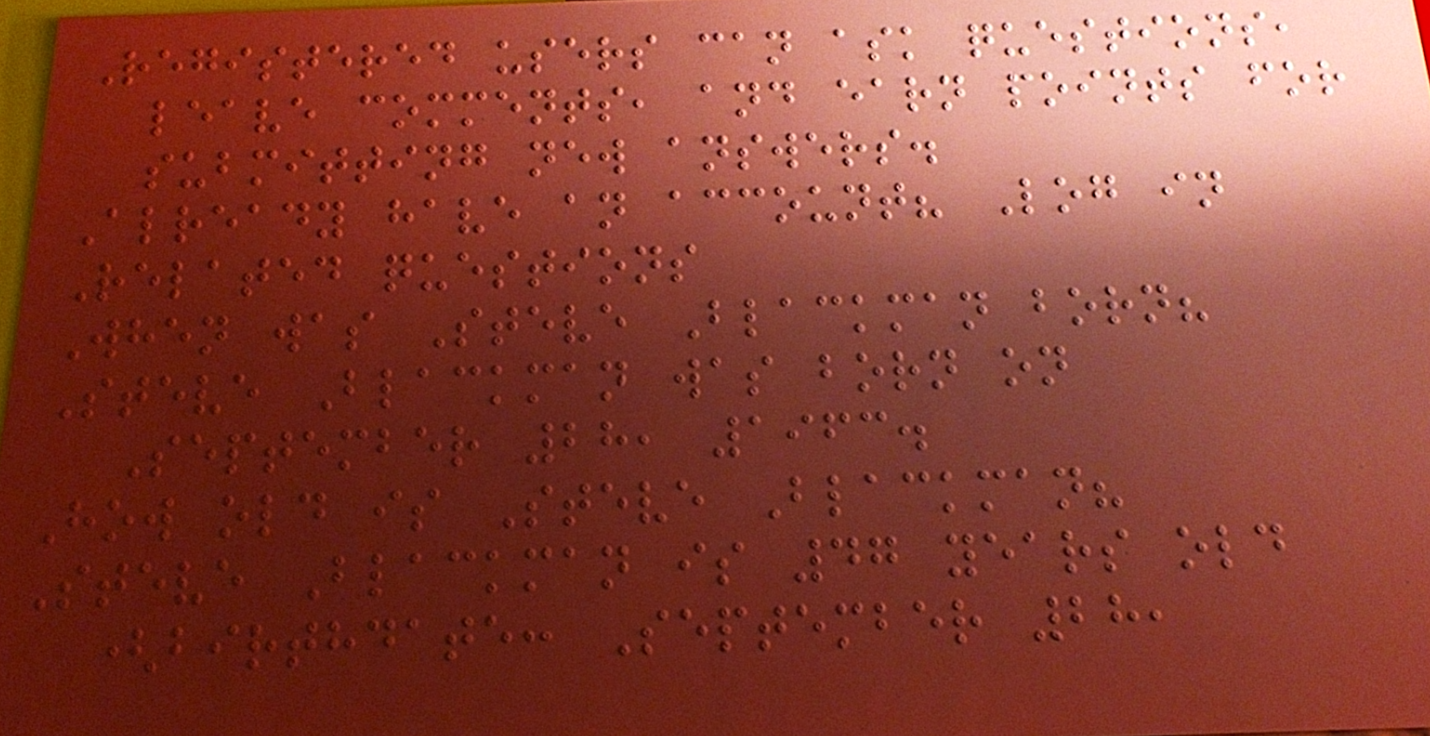Registered users can ask questions,
leave comments, and earn points for
submitting new answers.
Already have an account? Log in
Related questions
When was Steve Blackman born?
Steve Blackman was born on
September 28, 1963.
How old is Steve Blackman?
Steve Blackman is 47 years old
(birthdate: September 28,
